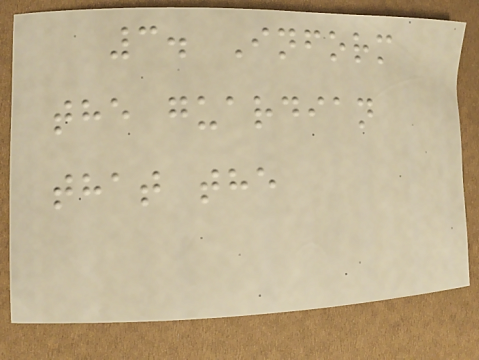3. Inform
the guardian
that the
